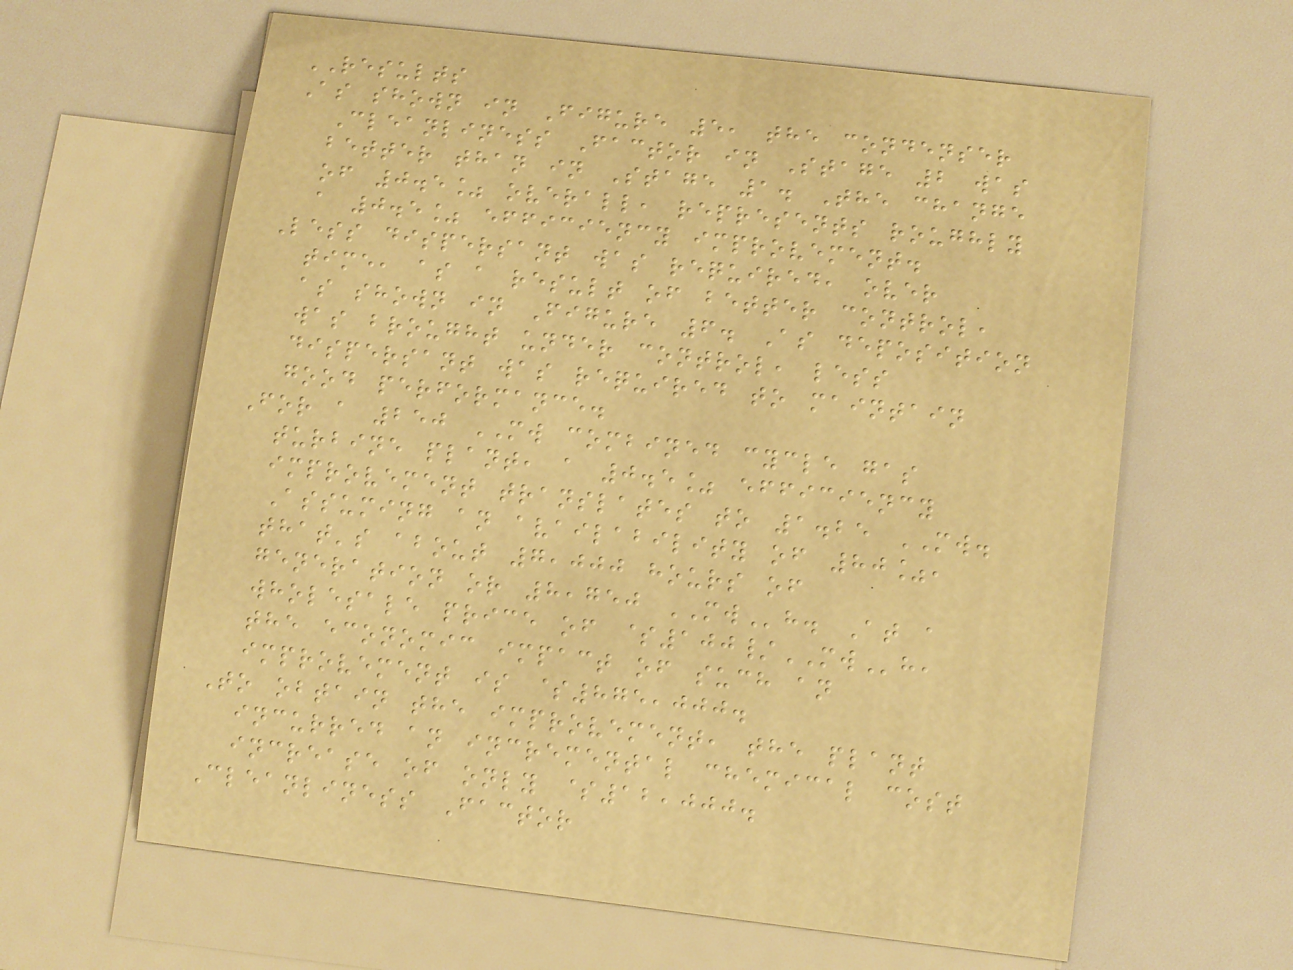RESULTS
As shown in Figure 5, the condenser
Cleanliness Factor in Stage 2 was
better than in Stage 1. The change
of 0.5% overall, represents roughly
a 0.5% efficiency improvement.
Less dispersant was required, over
time, as a result of better control,
as shown in Figure 6. As deposition
was brought under control, less
dispersant was required to maintain
good performance.
For a 250 MW combined cycle gas
turbine plant, a 0.5% efficiency
improvement translates to 1.25 MW.
Assuming an availability of 80%,
that's about 7,000 hours of
generation or 8,750 MWh. At a
wholesale price of $100/MWh,
the economic impact of such an
improvement is $875,000.
To obtain the improvement, the plant
incurred an incremental chemical cost
increase of only $12,000.
Cleanliness Factor
